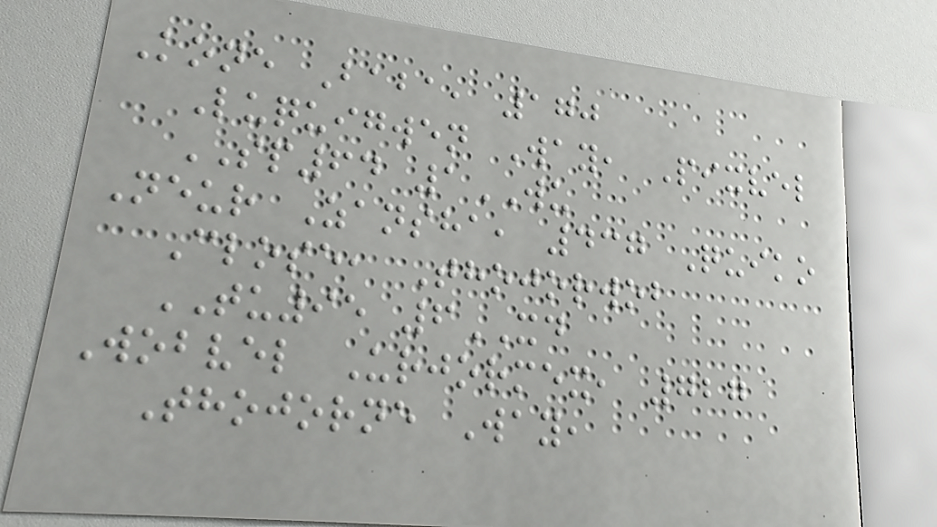Kone Baba, 170
Luquigwen Way, Pixvel
SP64 1WU
Neur Zansha, 437 Quiko
Close, Thojorwob
TU95 6XD
Wobvel Urjormex, 727
Thojorne Way,
